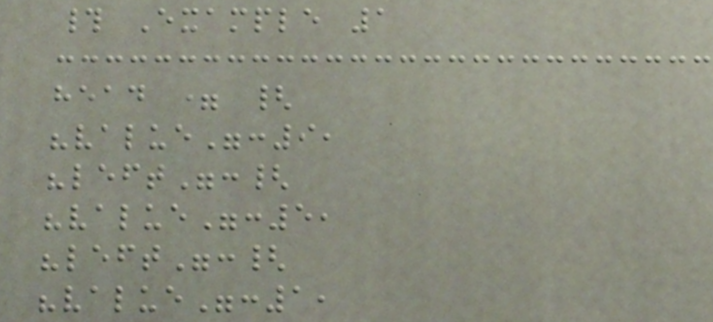# Example 1
head = {
"value":9,
"left":{
"value":5,
"left":{
"value":1,
